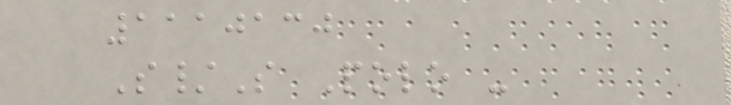1110130
S/S Polo -
